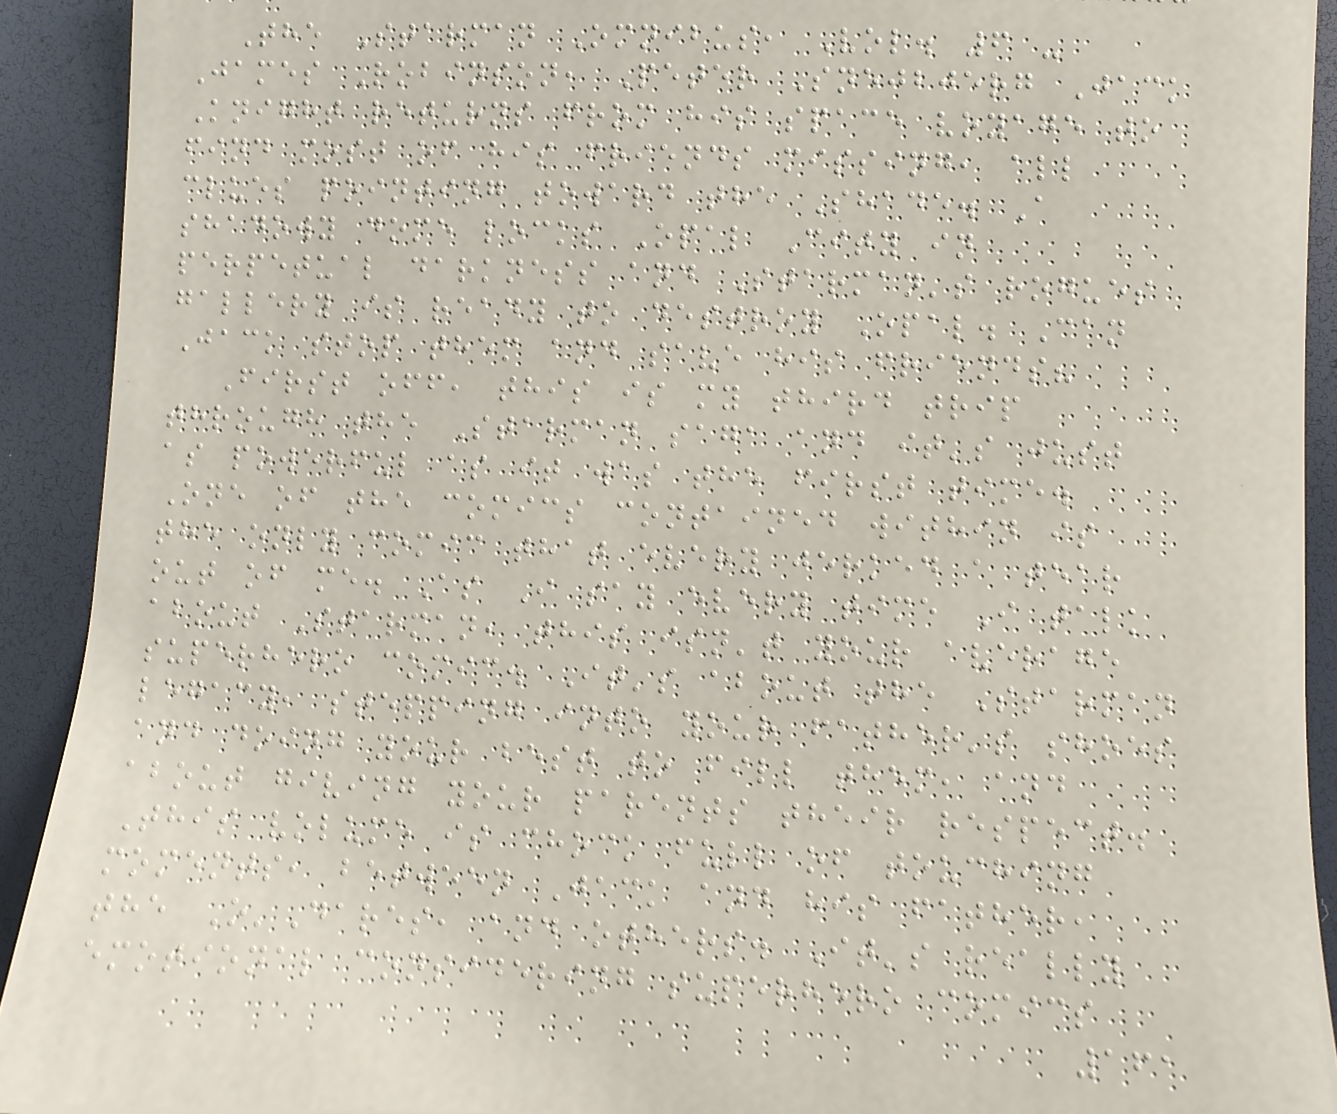The Starman Omnibus, Vol. 6 -
James Robinson, Peter Snejbjerg Jack
Knight returns from his space voyage to
find most of his friends missing, all
clues pointing toward the Shade. A
shadowy dome locks Opal City in
perpetual darkness and Starman's rogues
gallery is ready to destroy Opal. Can
Jack stop them and save his friends?
First off, this is my third trip
through the Starman saga and it's just
as powerful as it was the first time.
One of the comics contained within is
the only comic that every jerked a tear
out of me. As I say every time I talk
about Starman, this isn't your average
superhero comic. It's about the Starman
legacy, stepping into your father's shoes
and doing your best to fill them, and
about giving your parents their respect.
This volume is chock full of touching
moments, between Jack and his father,
the O'Dares, and others. It's really
emotional considering superhero comics
161
